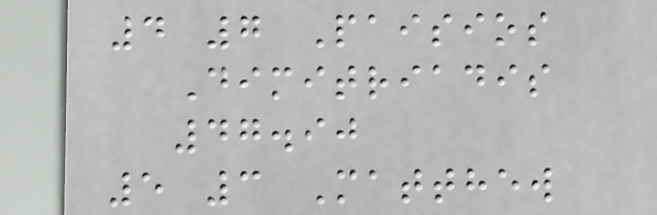4 7 Paisios
Dimitriadis
47.90
5 3 Matthew
